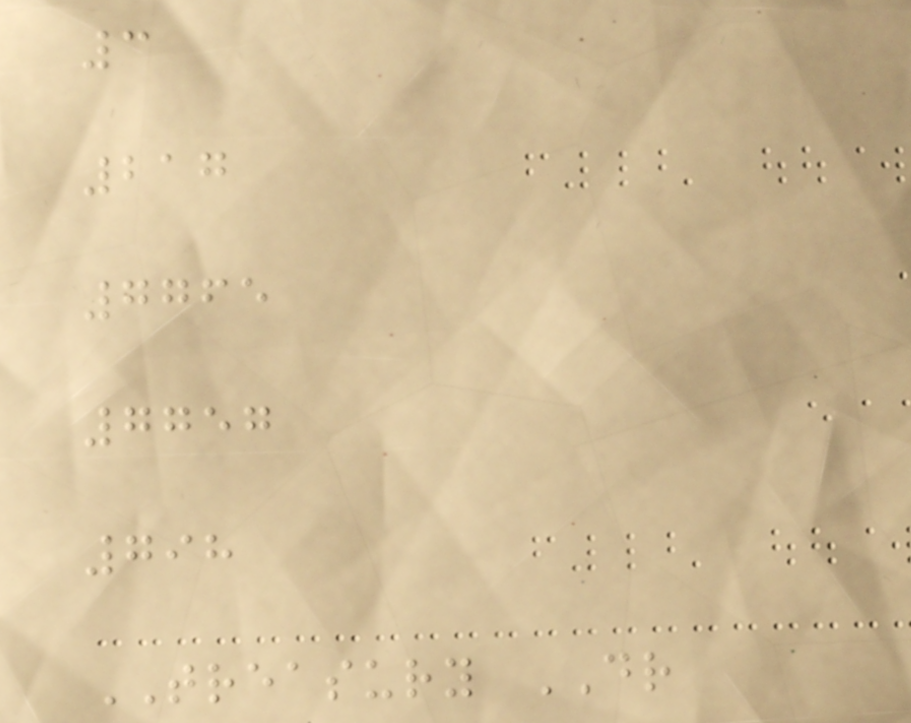3
217
7765
7757
798
TREASURY DR
